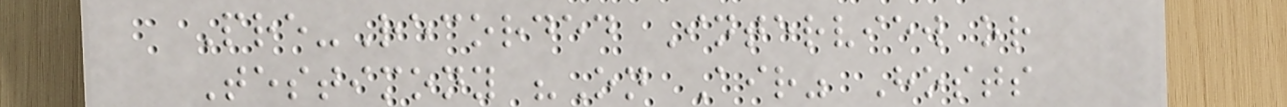Pre-Recorded Interview or
Testimony "On Air" Hosts
